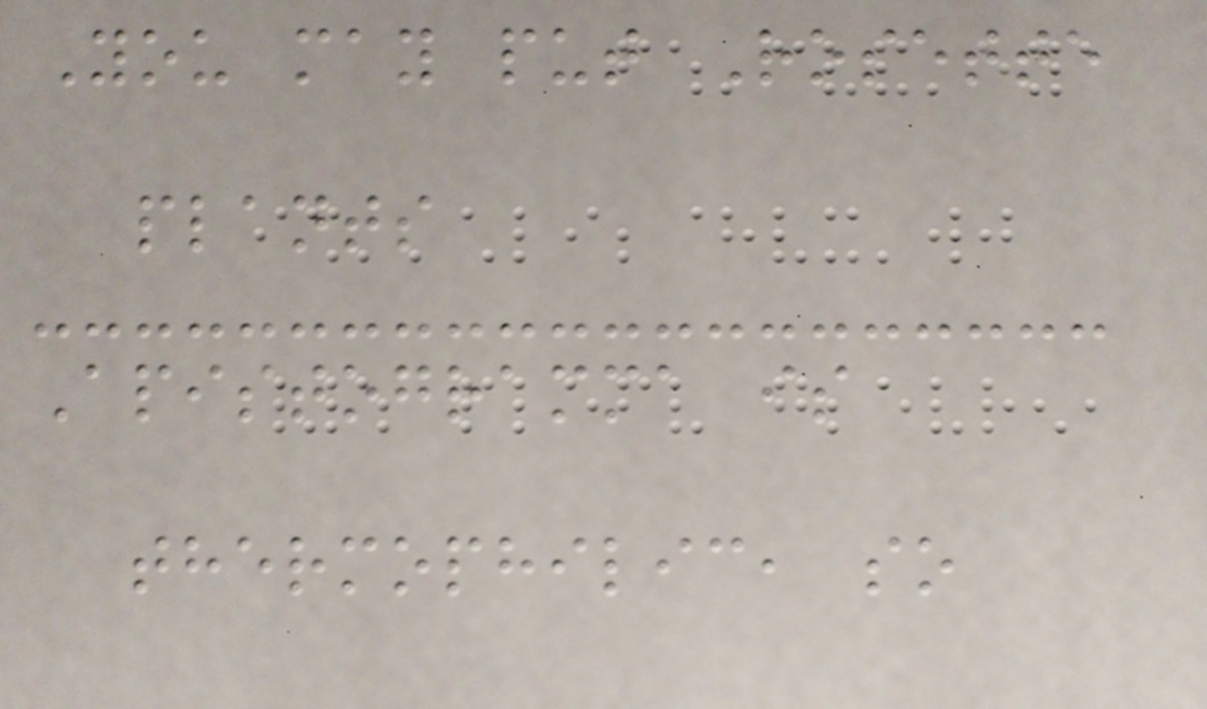You may put Rosette
plants
Apistogramma is
thermophilic, so
